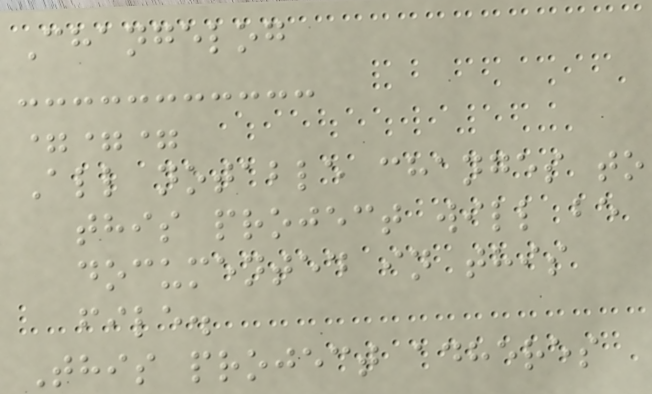Changelog
===
All notable changes to
this project will be
documented in this
file.
This project adheres
